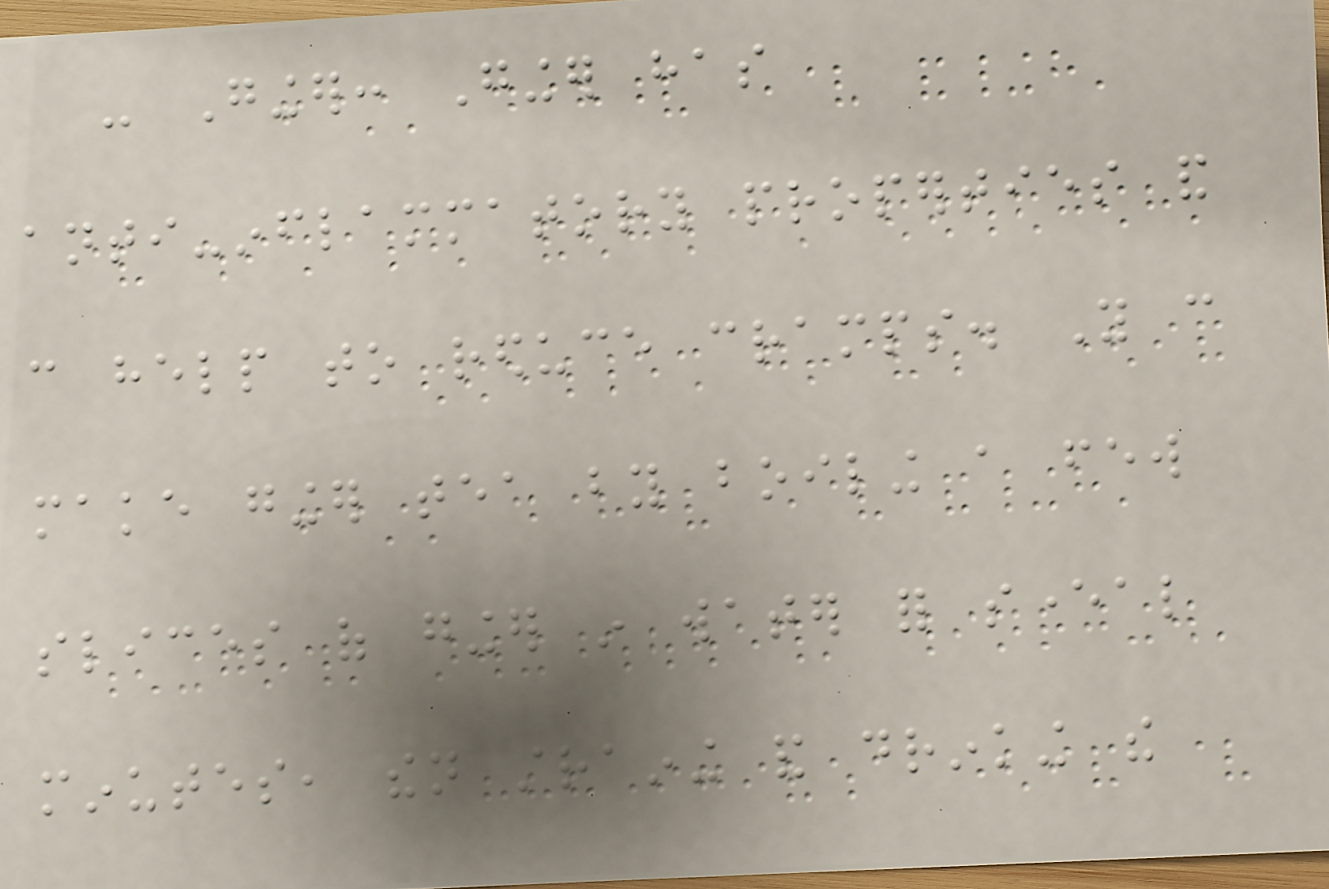- Ginger: Ginger has
anti-inflammatory properties and
can help to reduce cramps. You can
make ginger tea by boiling a few
slices of ginger in water for several
minutes, then straining and drinking the
